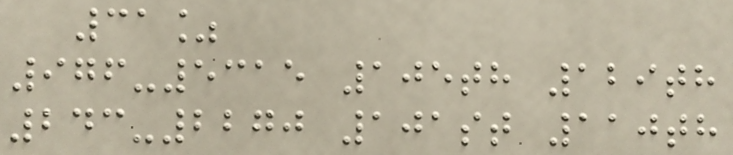31%
976-5315 105th 129th
243-2270 101st 110th
